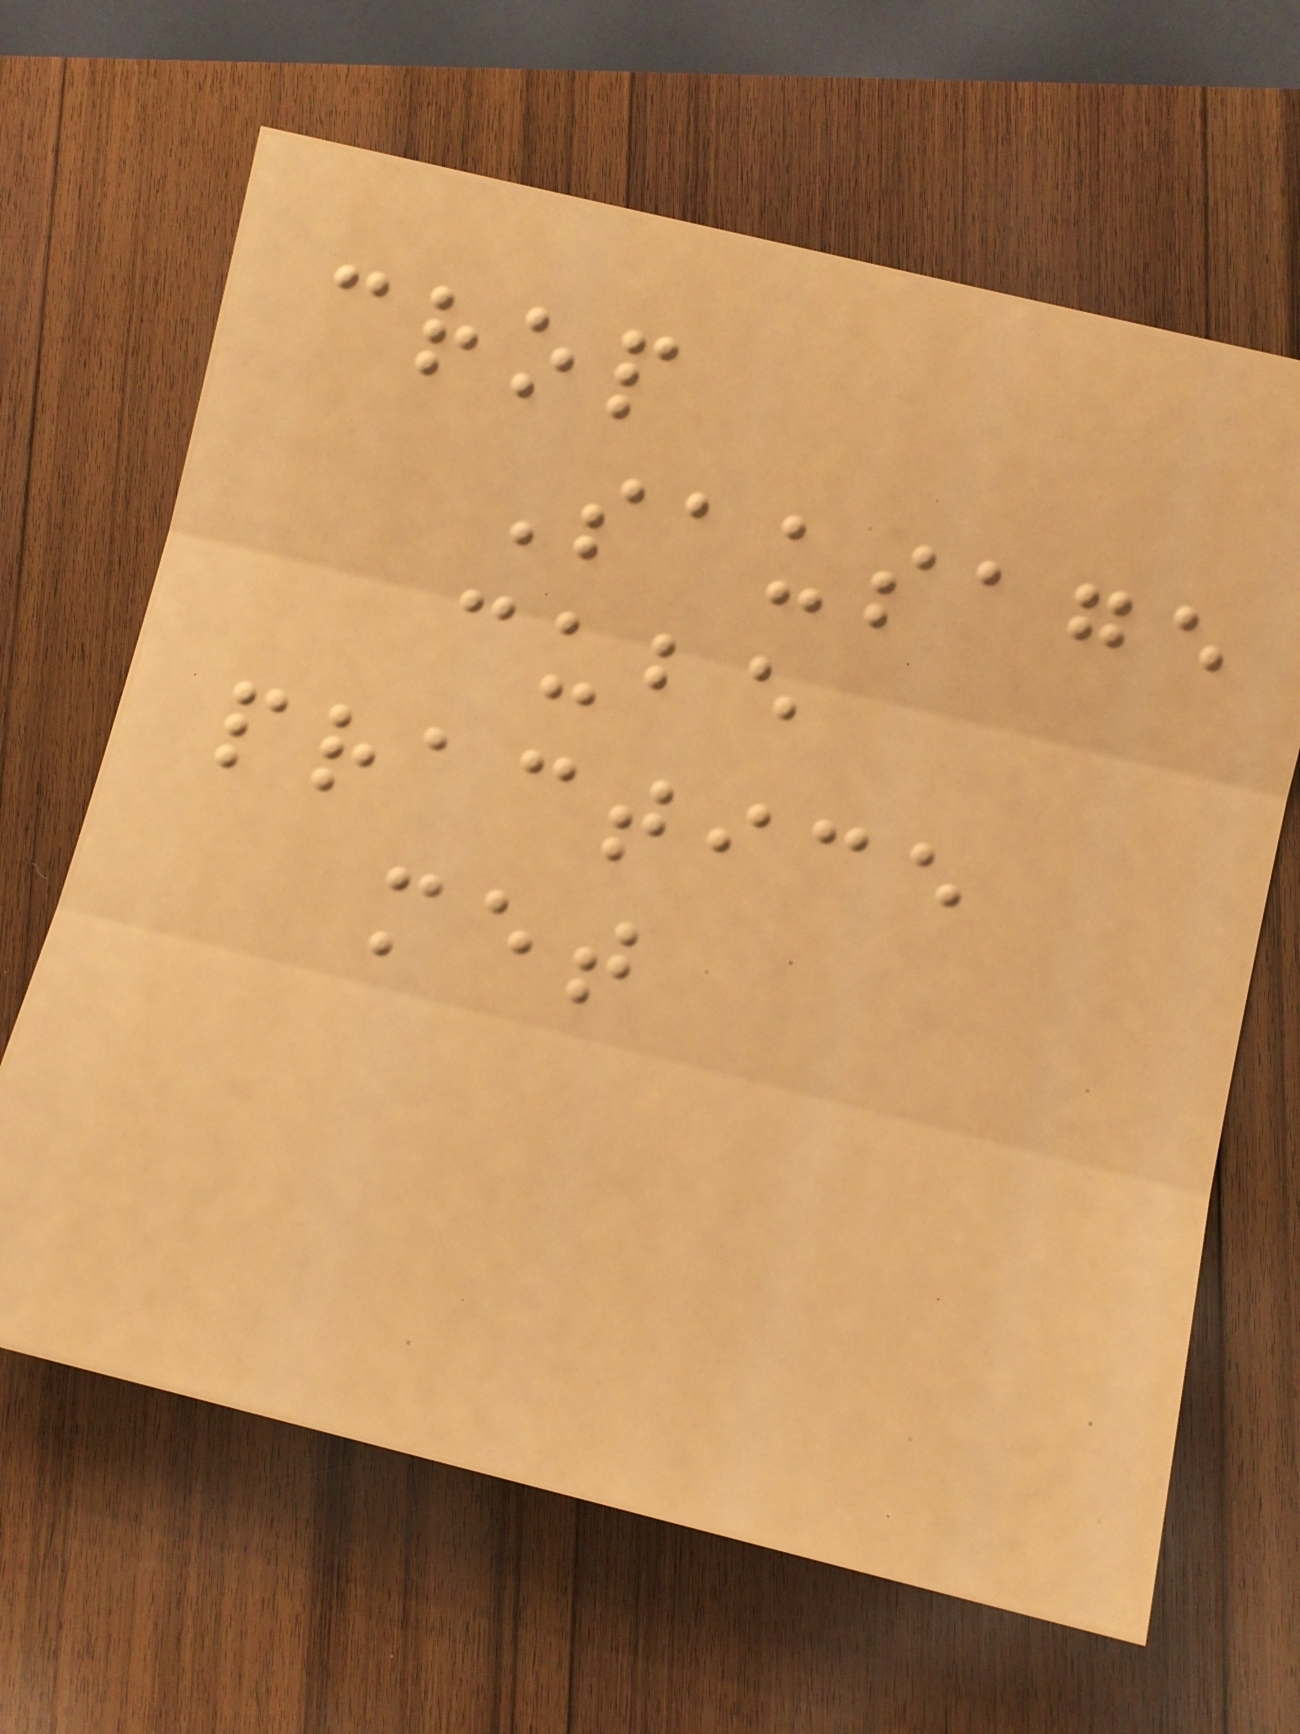crop
Sausage
cube
practice
met
